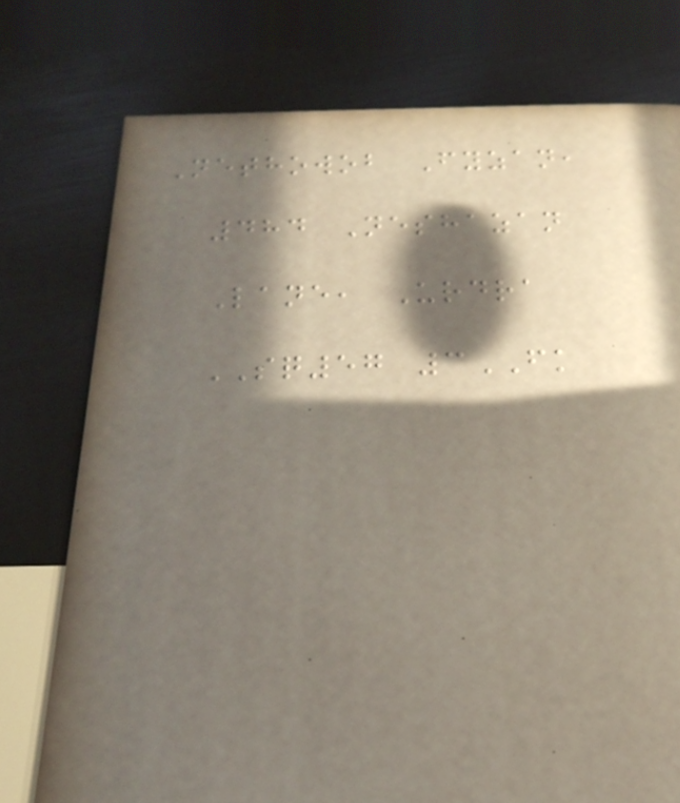Nethowob Fyzan,
484 Neshazan
Lane, Urdra
SQ57 3FK
